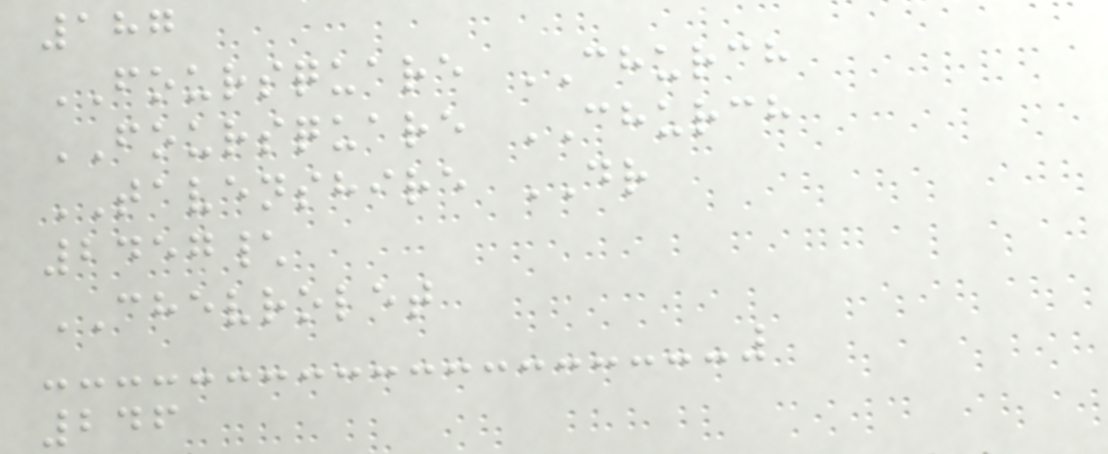187
FOURSQUARE CHURCH
FOURSQUARE CHURCH
TAVENSHIRE DR
2457\
CHEVROLET
246
